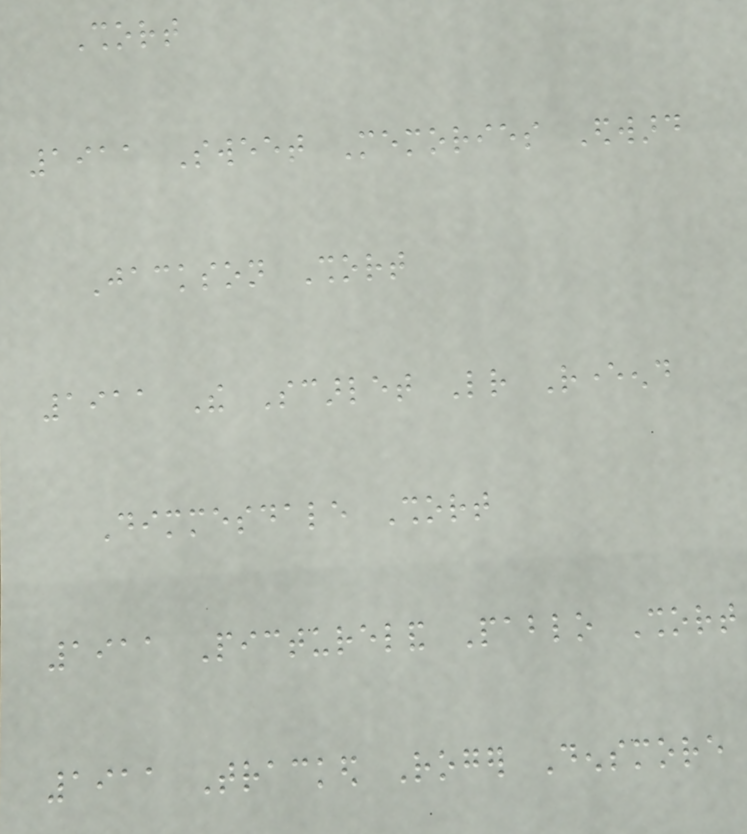Short
1911 Sweet Memories Edward
Jackson Short
1911 The Scarlet Letter Reverend
Dimmesdale Short
1911 Pictureland Pablo Short
1911 Tracked Roger Densmore
